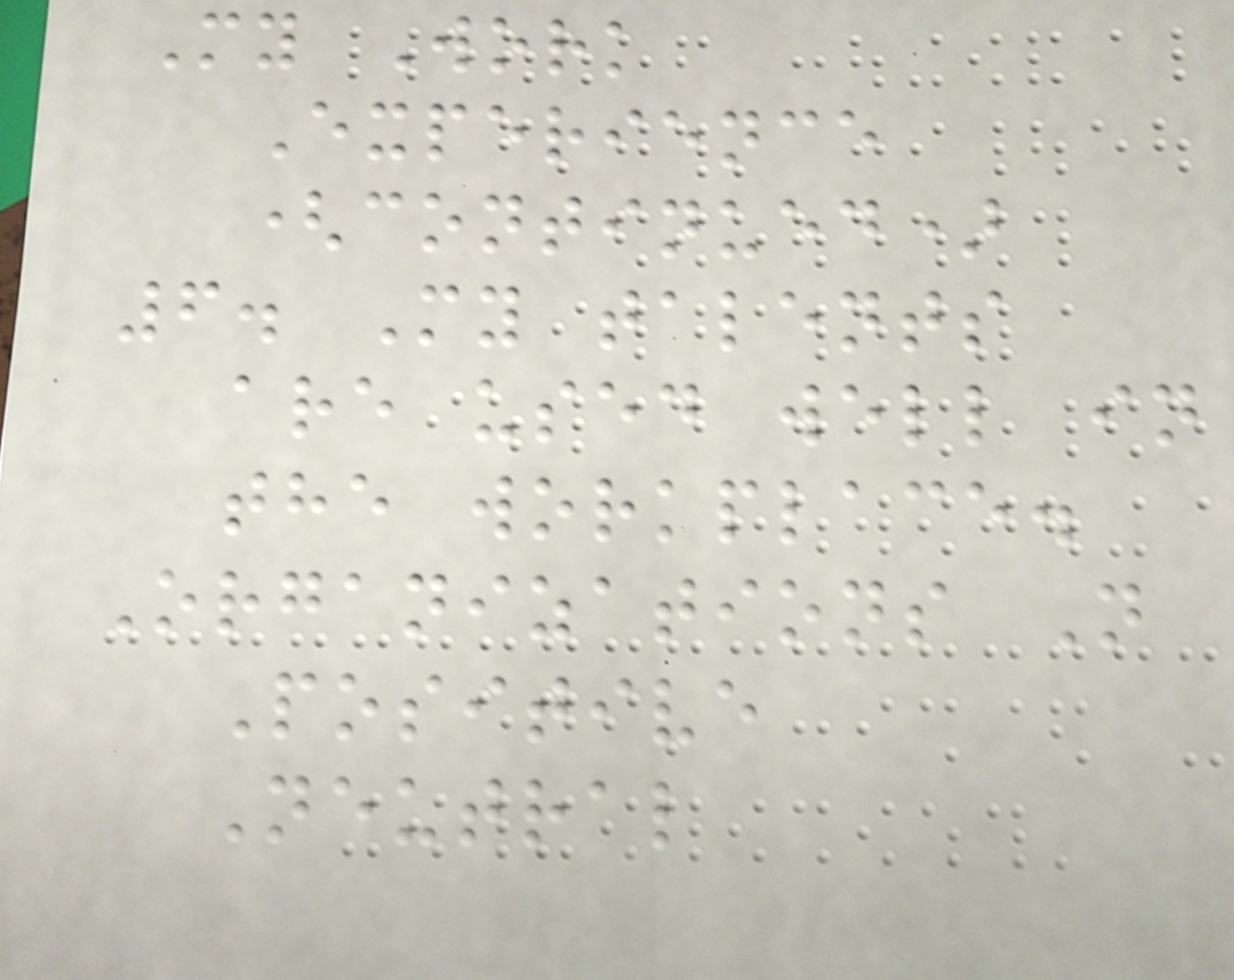My Work
Experience
(continued)
6. My talents
are used well in
the workplace.
Organizations N
Positive
Neutral
